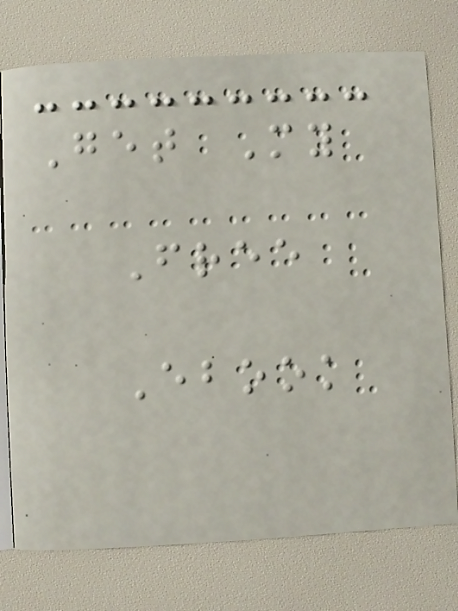Get My
Free
Ebook
